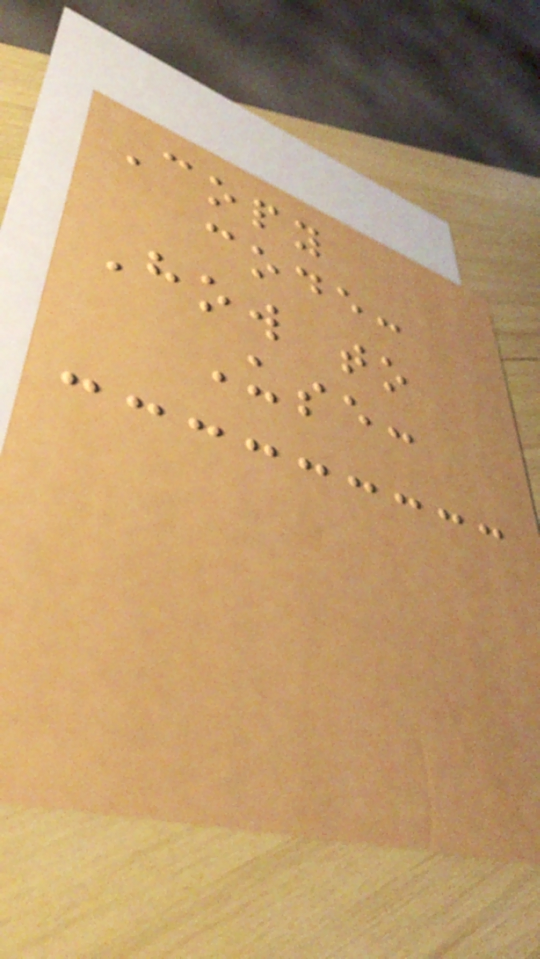Copy
code:
How to
Use:
